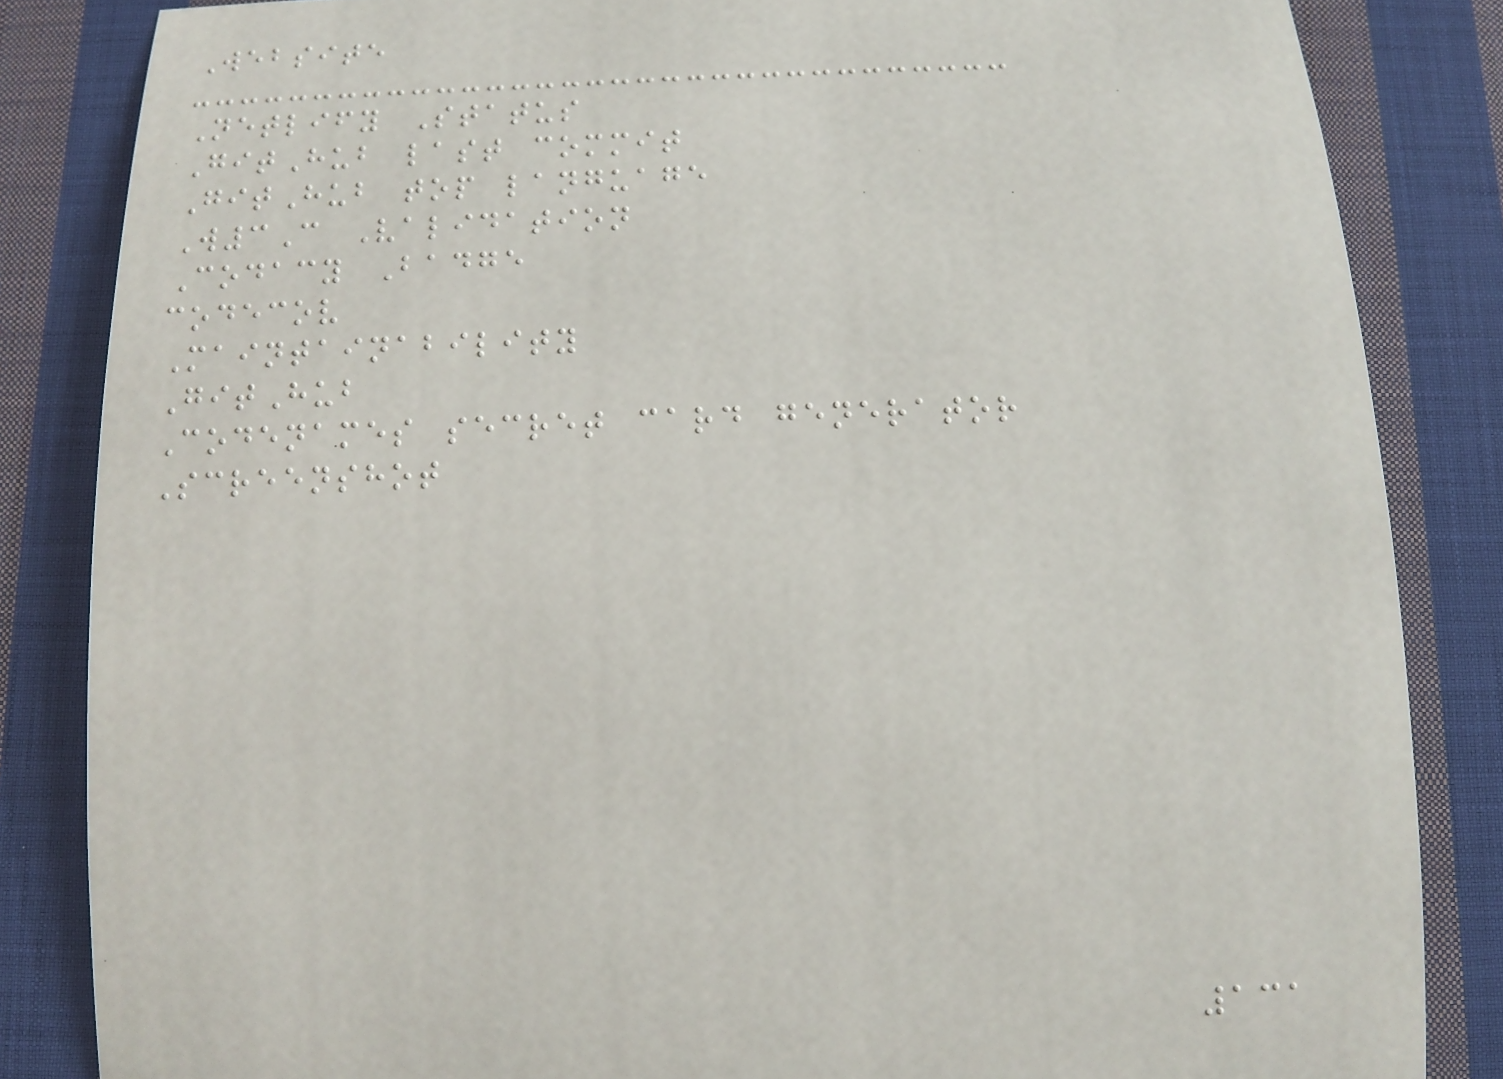Website
Netlify Status
GitHub last commit
GitHub top language
W3C Validation
Codacy Badge
codecov
Maintainability
GitHub
Codenames secret card generator
Screenshot
131
